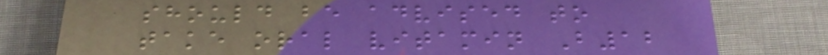should be advised to
take oral vitamin B12
